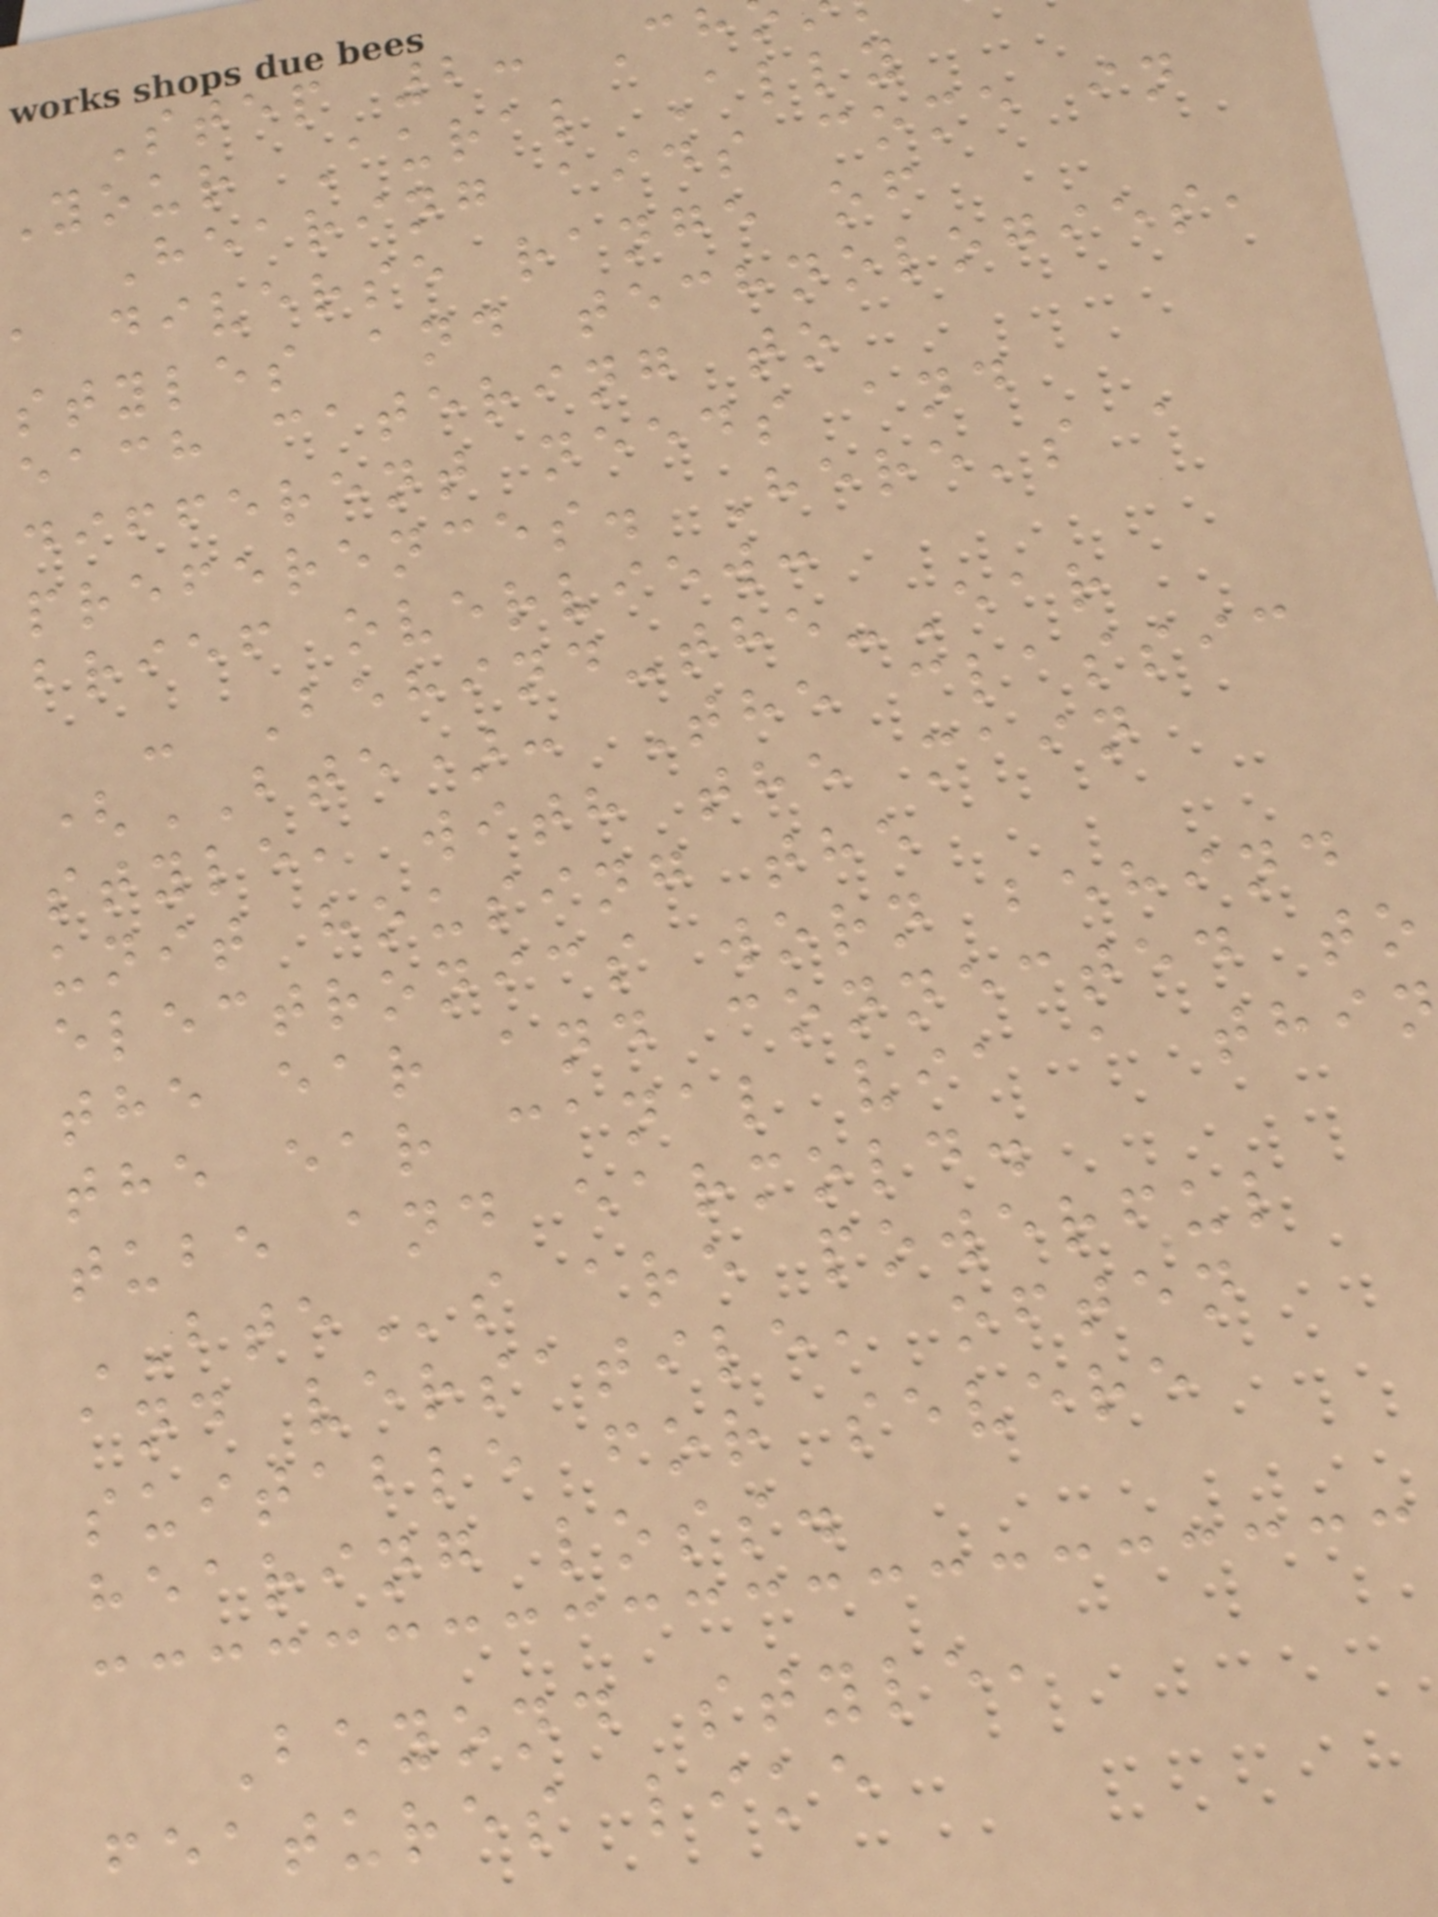Step 2: Ch
Your Aural Ally
Hearing aids come in
a diverse range of
styles and technologies,
each catering to
different needs and
preferences. Here's a
brief overview:
- Behind-the-Ear
(BTE): The classic
style, with the main
unit housing the
electronics worn behind
the ear and connected to
the ear canal via a thin
tube and earmold.
BTEs are powerful
and versatile, often
suitable for severe
hearing loss.
Beyond style,
features like
